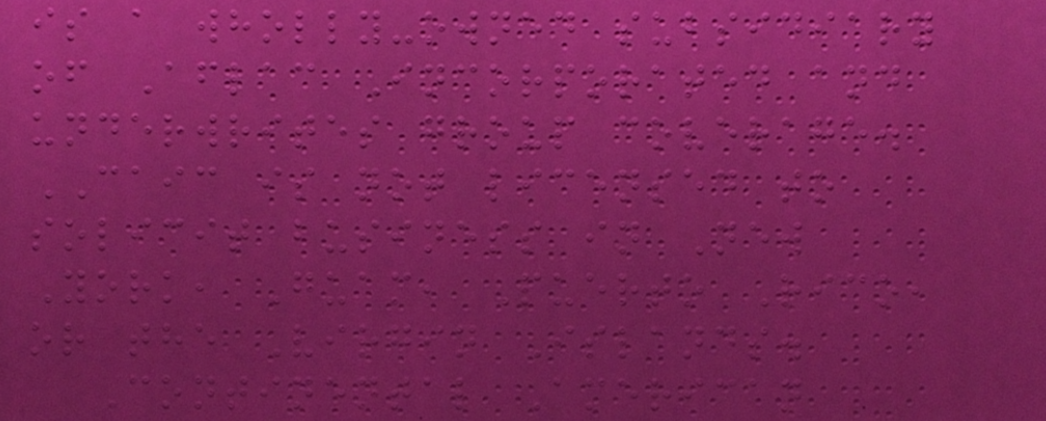is a wholly-owned subsidiary
of Aflac Incorporated and
underwrites group coverage.
CAIC is not licensed to
solicit business in New
York, Guam, Puerto Rico,
or the Virgin Islands.
Continental American
